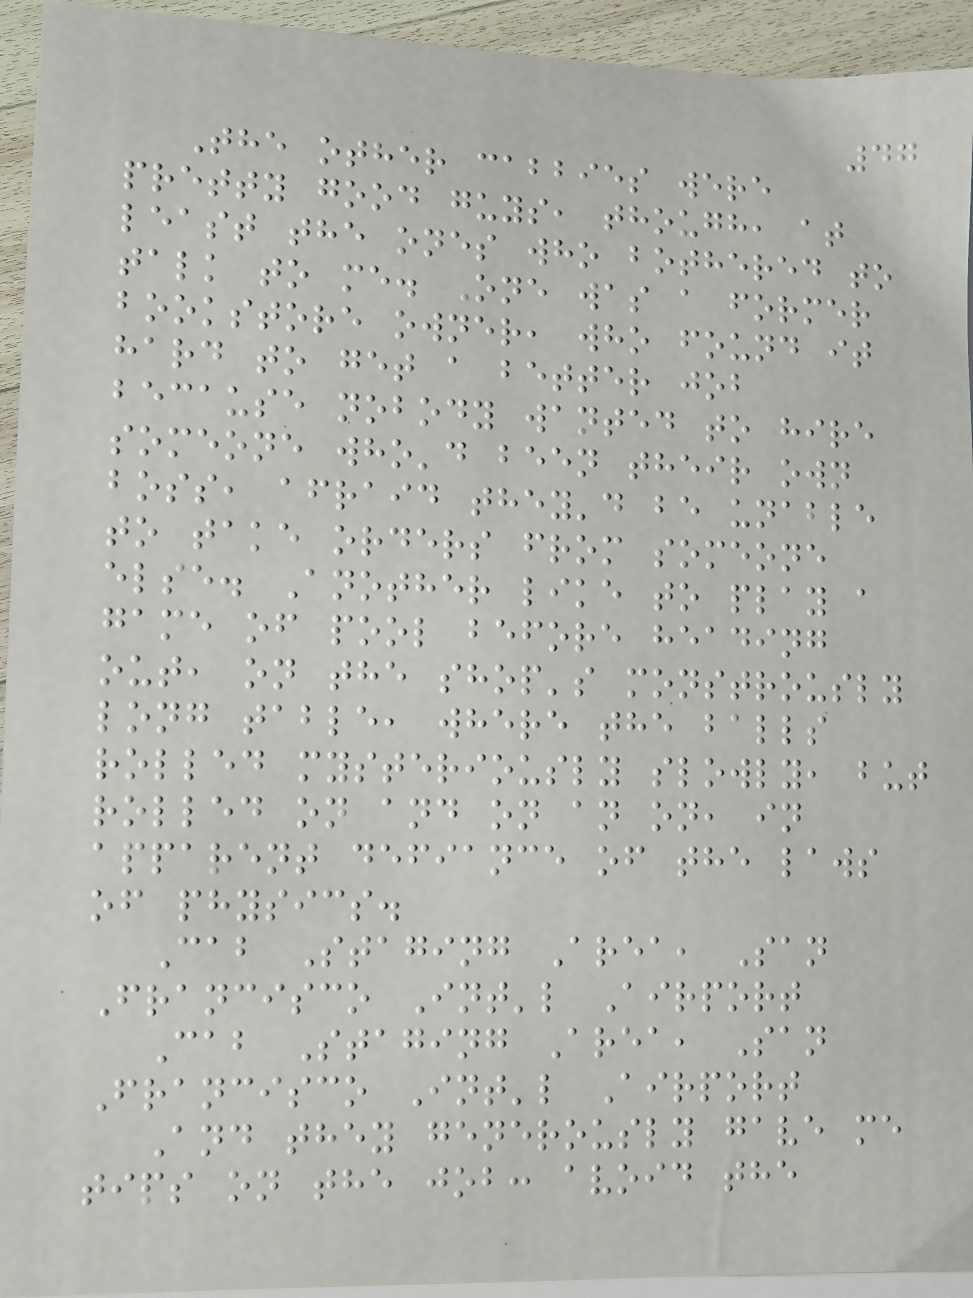47
The other cabbies were
pretty good guys, though, at
least the ones who bothered to
talk to me. One was a former
bookstore owner, who found it
hard to get a better job
because nobody wanted to hire
someone who'd been their own
boss, afraid they'd be unable
to take orders from someone
else. Another like to play a
game of pool before heading
out, on the shop's monstrously
long table, where the balls
rolled mysteriously slowly, but
rolled on and on an on, in
apparent defiance of the laws
of physics.
Cab Staging Area, San
Francisco Int'l Airport
Cab Staging Area, San
Francisco Int'l Airport
And they generously gave me
tips on the job: avoid the
